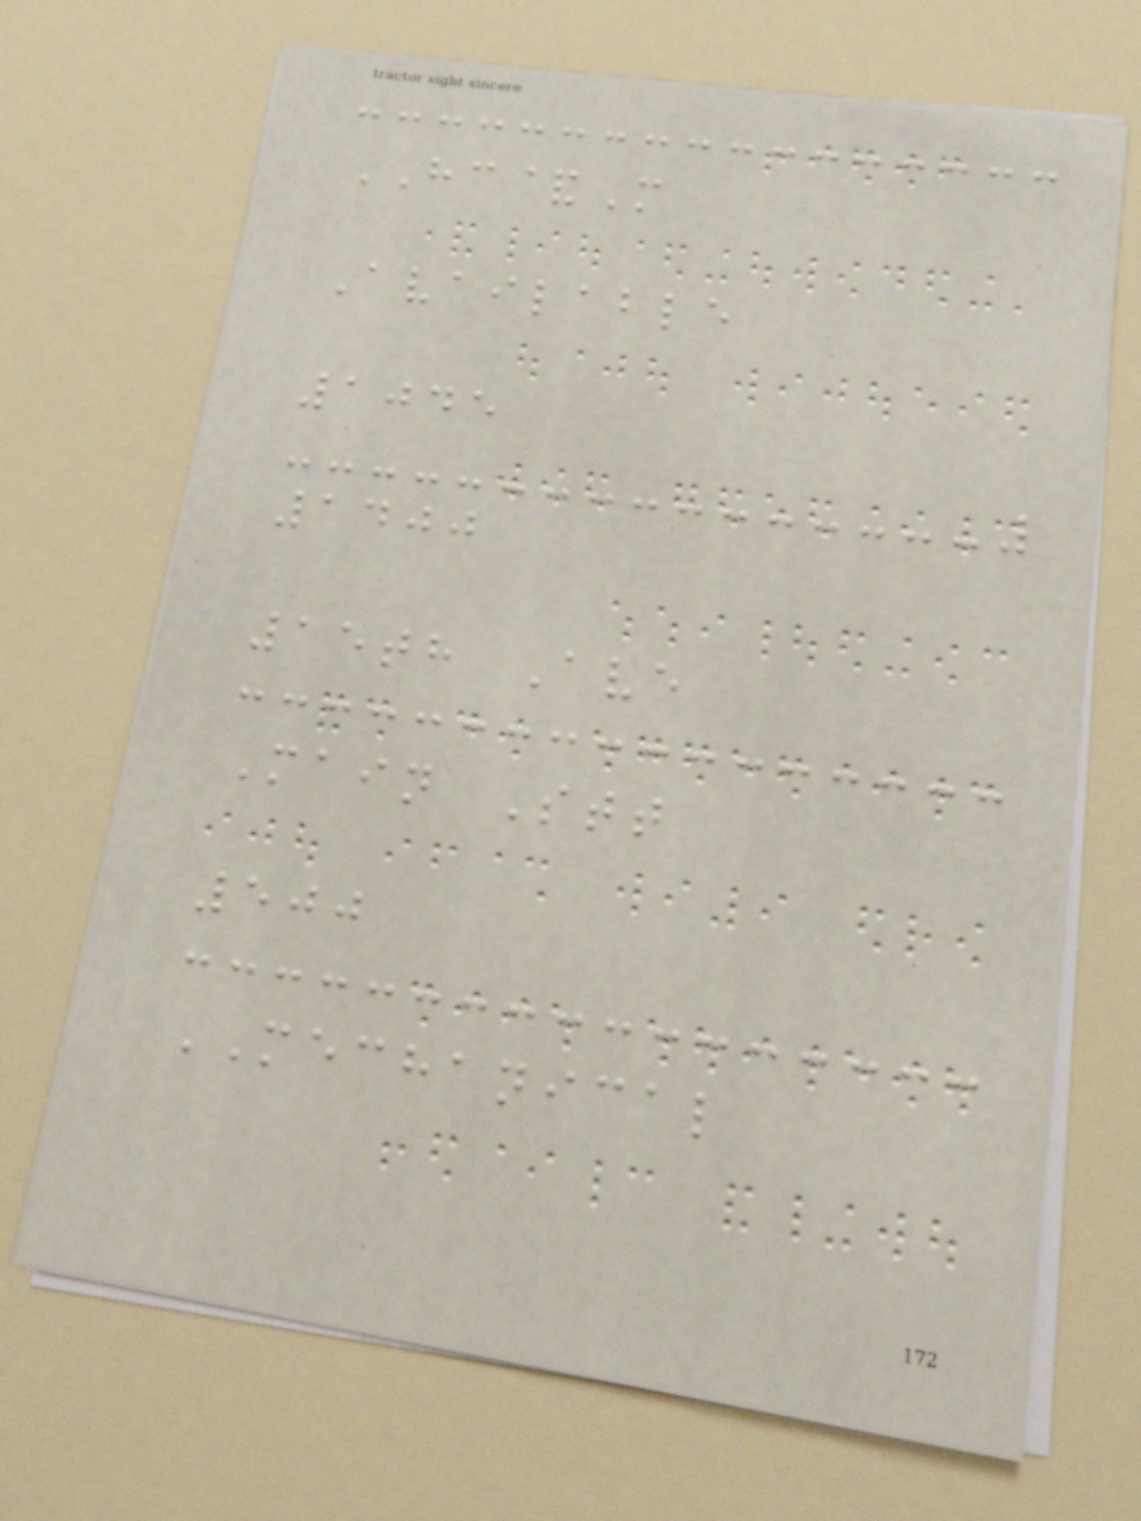HC&M
Available
1045
1400
15th Ave
Main Stt
500
MECHANICAL
